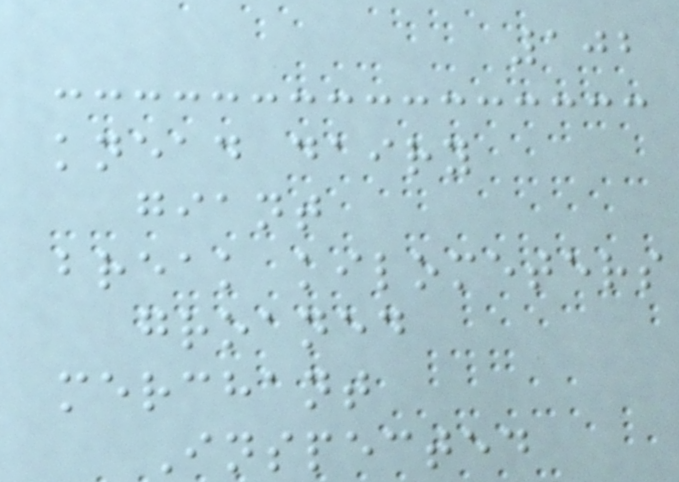102
knead dairy
giant
break kilometers
groaned
merchant
Inspected
